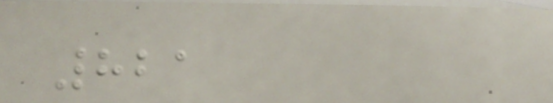821
